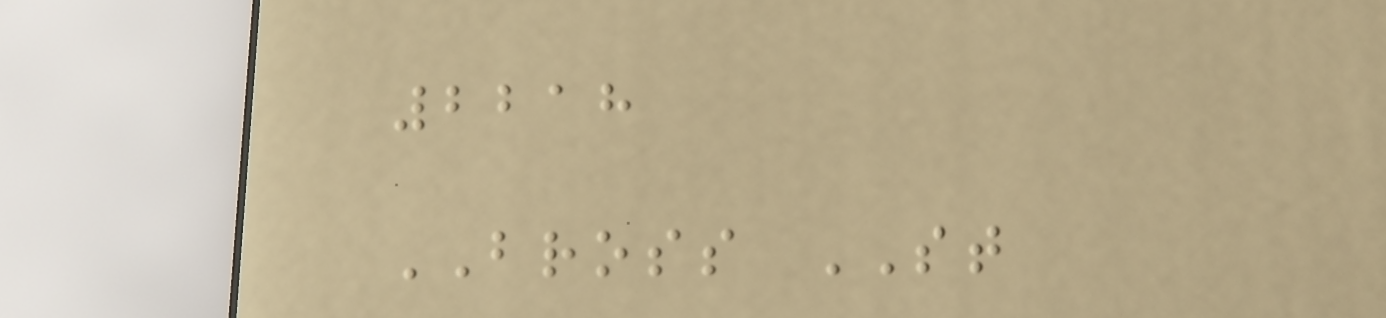2218
BROSS ST
